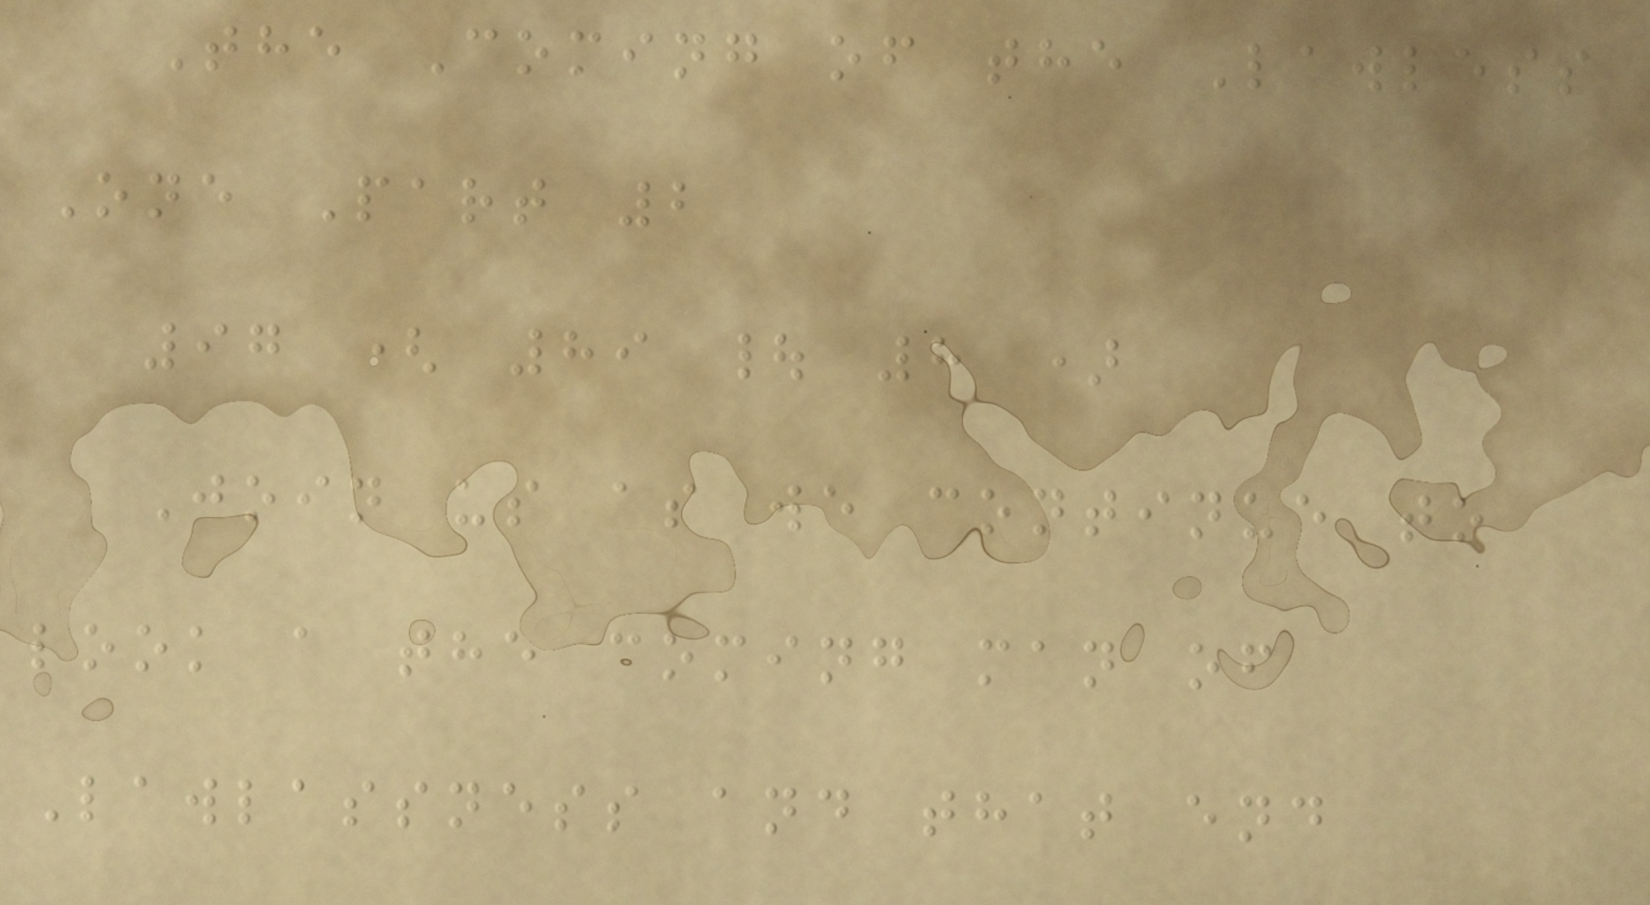The Coming of the Lawless
One Part 2
97 ( 89 | 8 )
Join us as we continue to
look a the coming man of
Lawlassness and that end
